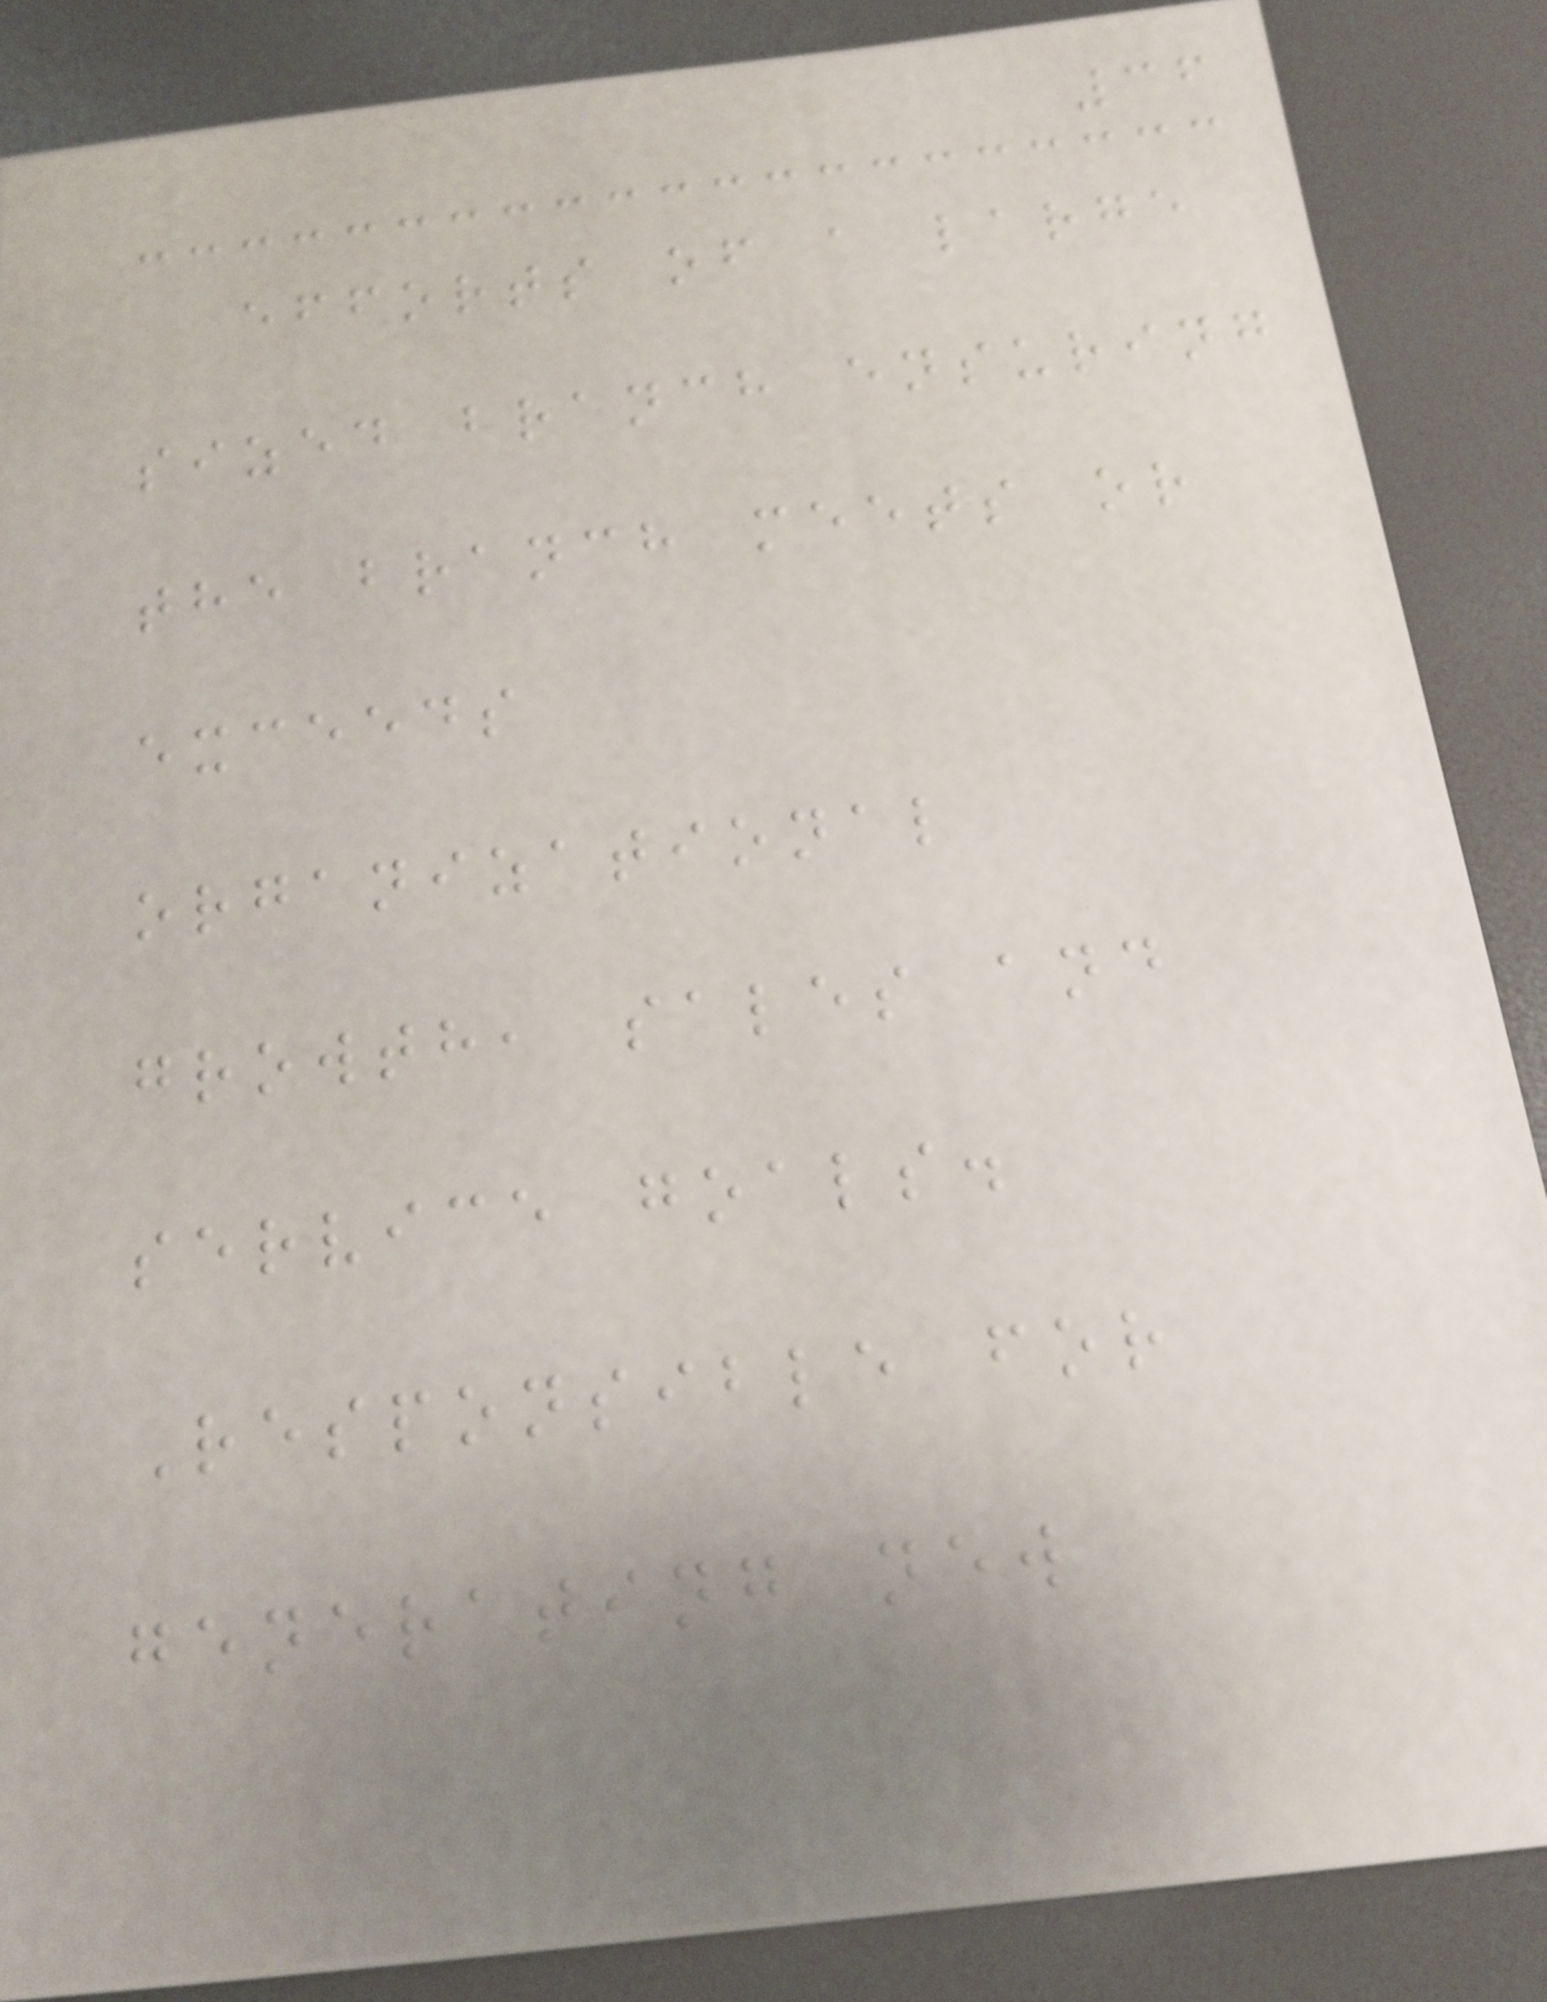36
efforts of a large
sized branch ensuring
the branch meets or
exceeds
organizational
growth, sales and
service goals.
Responsible for
generating new
